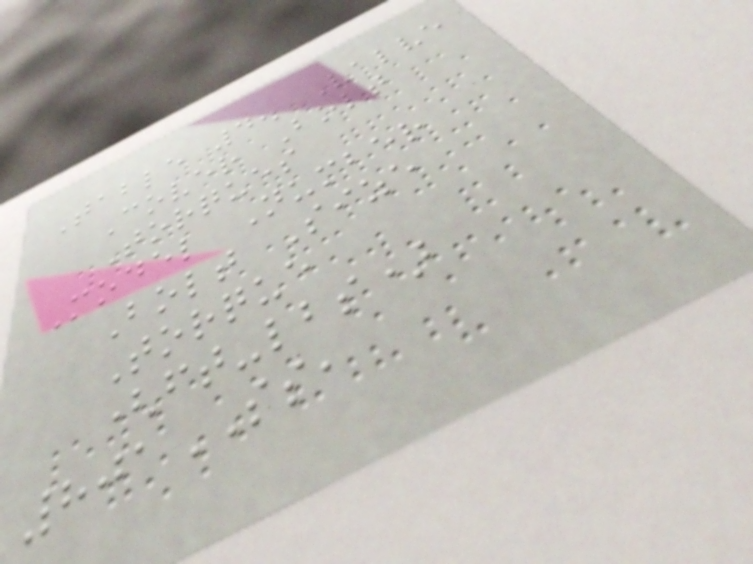Table 4. Valve
Cover Bolt
Torques
Model Number
Bolt Size
Torque
(ft-lbs)
801SS,
